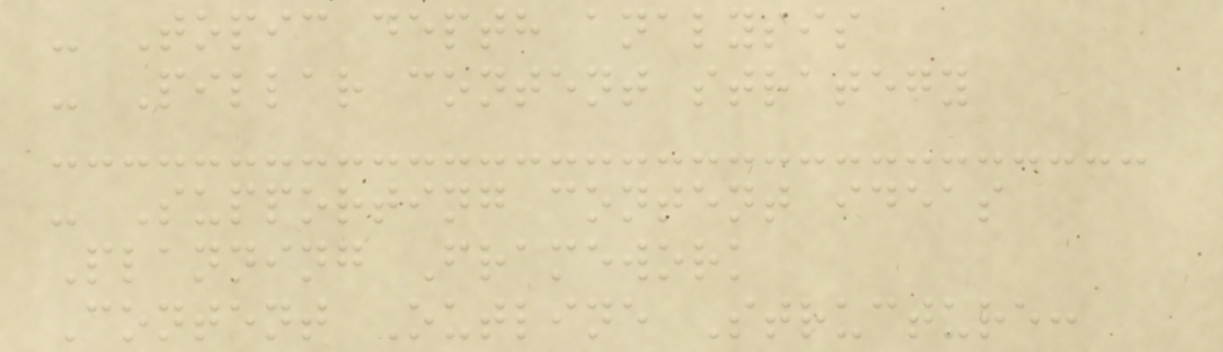- Topic depth analysis
- Pillar content strategy
- Supporting content ideas
Planning Framework
Content Outline Structure:
